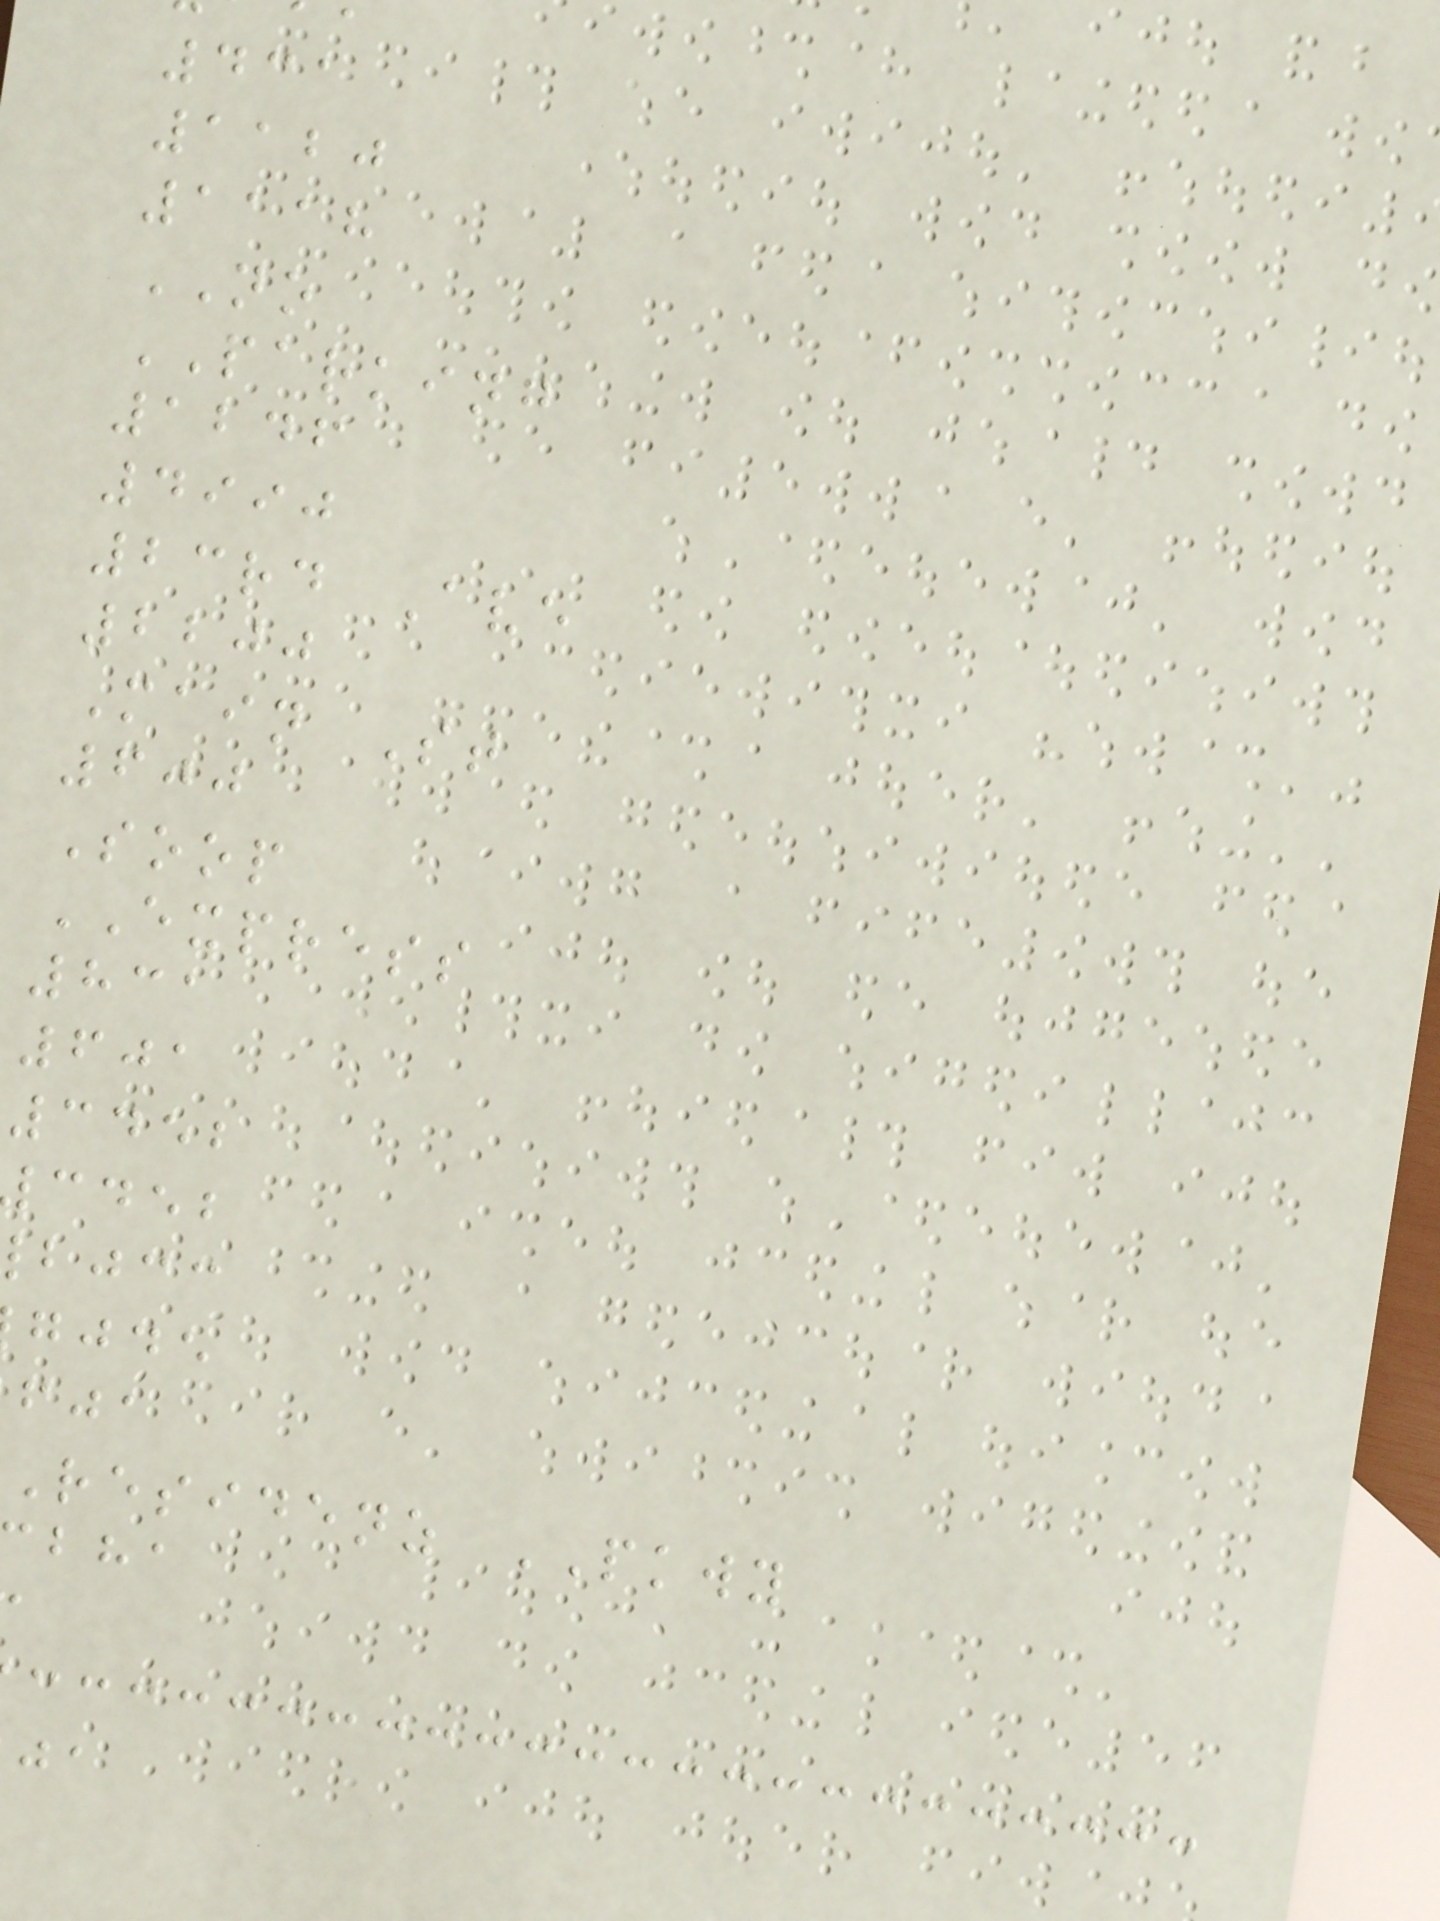431
1120
1118
NO
PARKING
1246
4990
23rd Ave
2200
Main St
600
Soop
EXPRESS
831
601
3452
cdeb
bjcc
gjde
residenz PKWY
